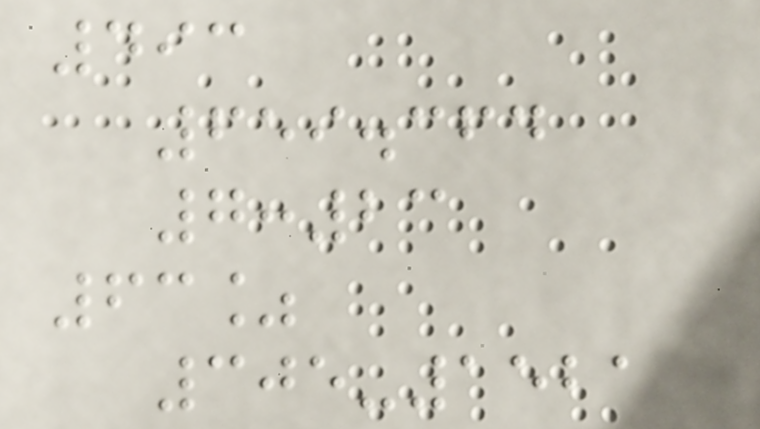493
659.364
7:23
63%
305-1521
